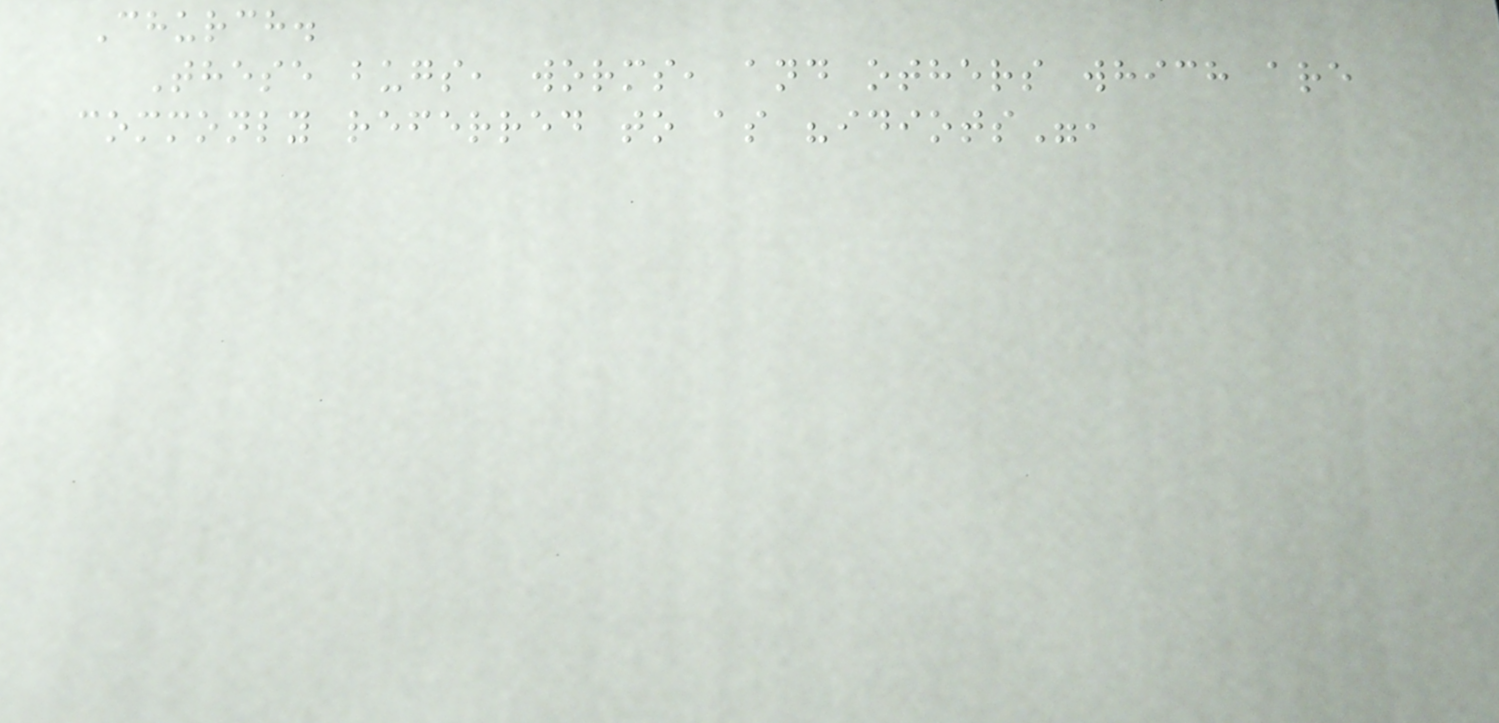Church.
These bugs, worms, and others which are
commonly referred to as "idiots",
